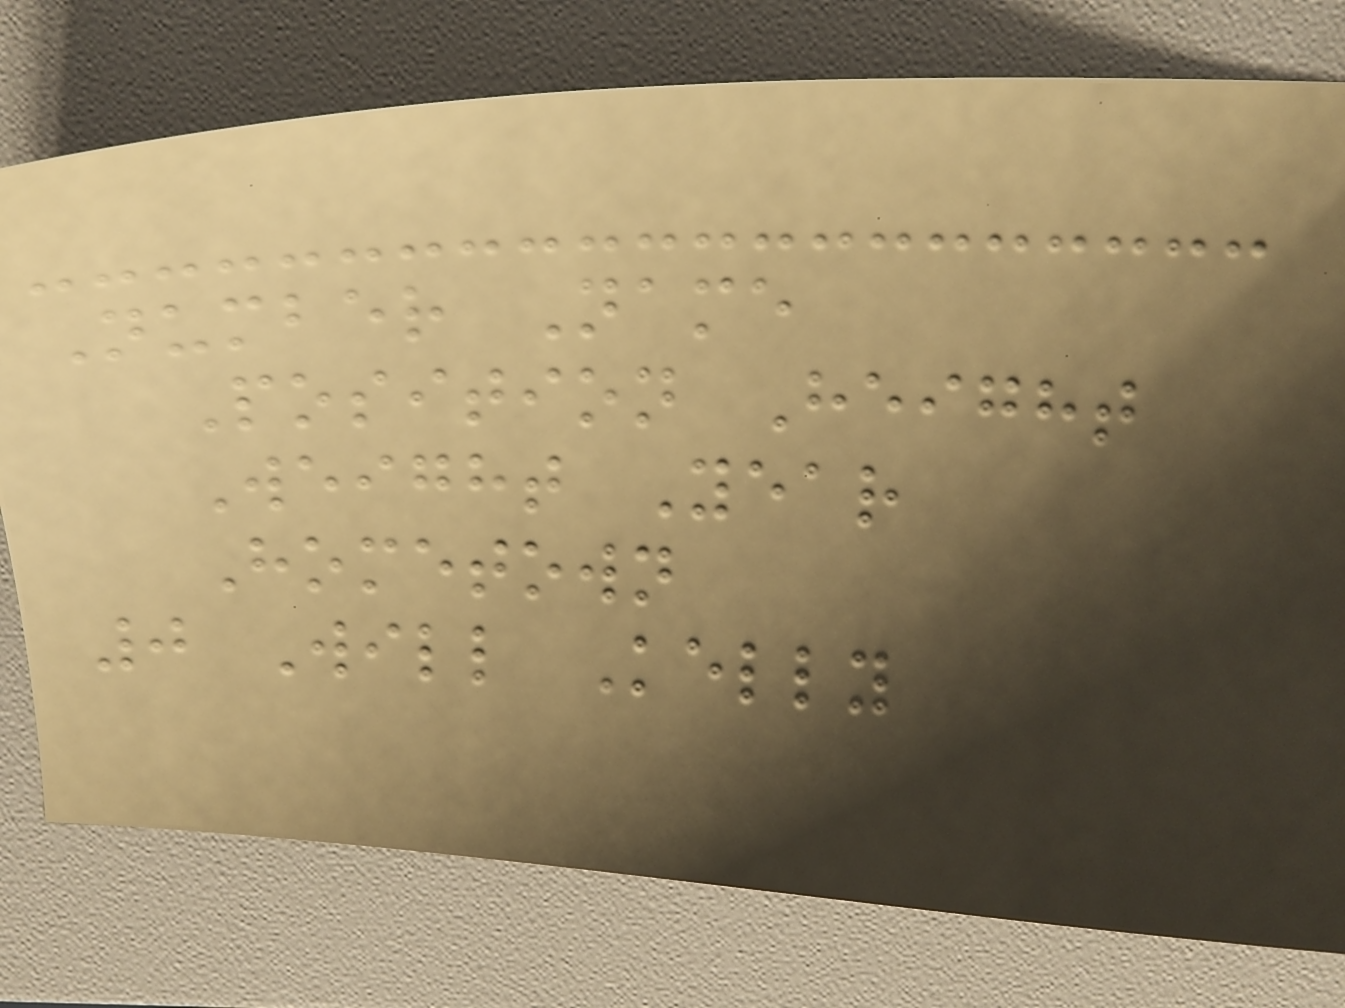Number Name
Position Height
Weight Year
Hometown
0 Will Kelly
